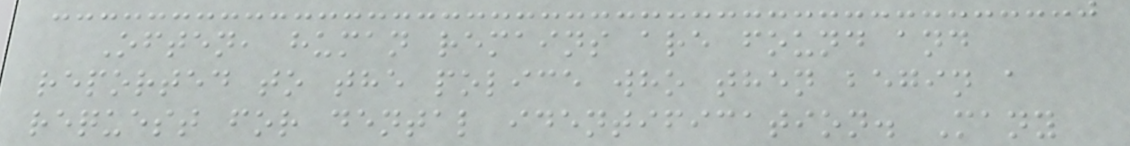Often, human remains are found and
reported to the police who then begin a
request for dental identification. Many
